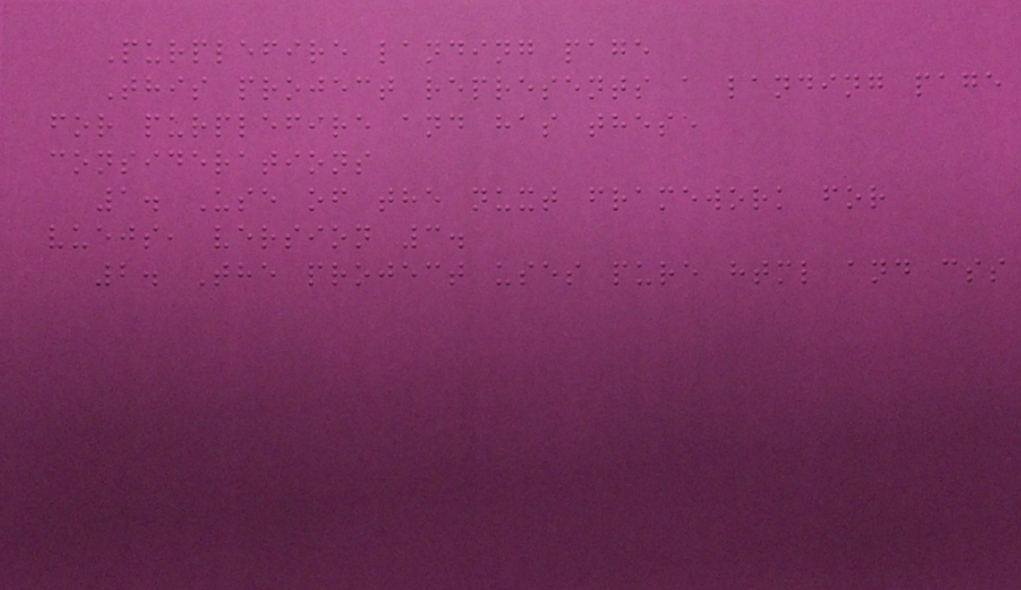Purplefire landing page
This project represents a landing page
for purplefire and has these
considerations
1. Use of the nuxt framework for
vuejs, version 3.
2. The project uses pure html and css
